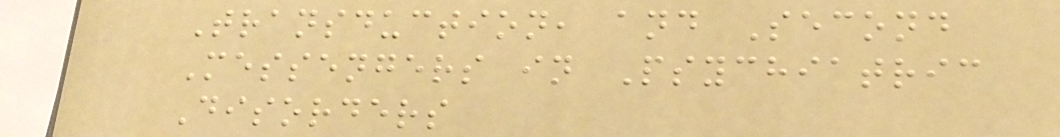Transduction, and Second
Messengers in Psychiatric
Disorders
